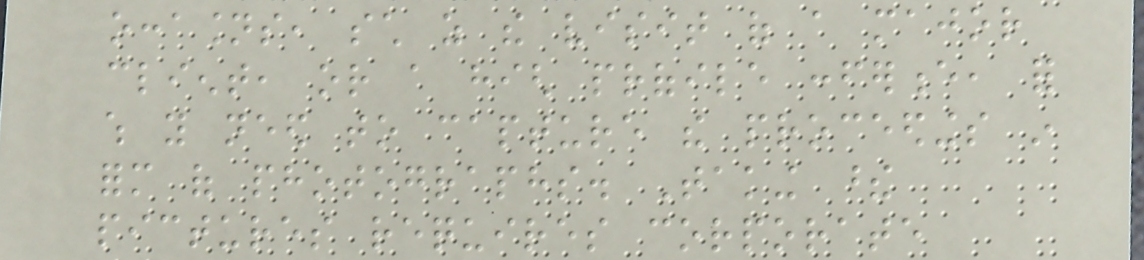occasions, such as the visit of a major
client, or a high profile conference, for
which you need to capture the proceedings in
form of photographs. Taking these
pictures requires corporate
